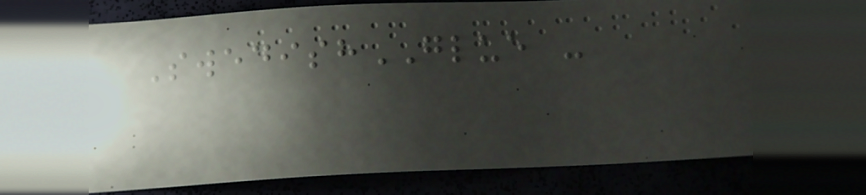SwedishGLUE -
